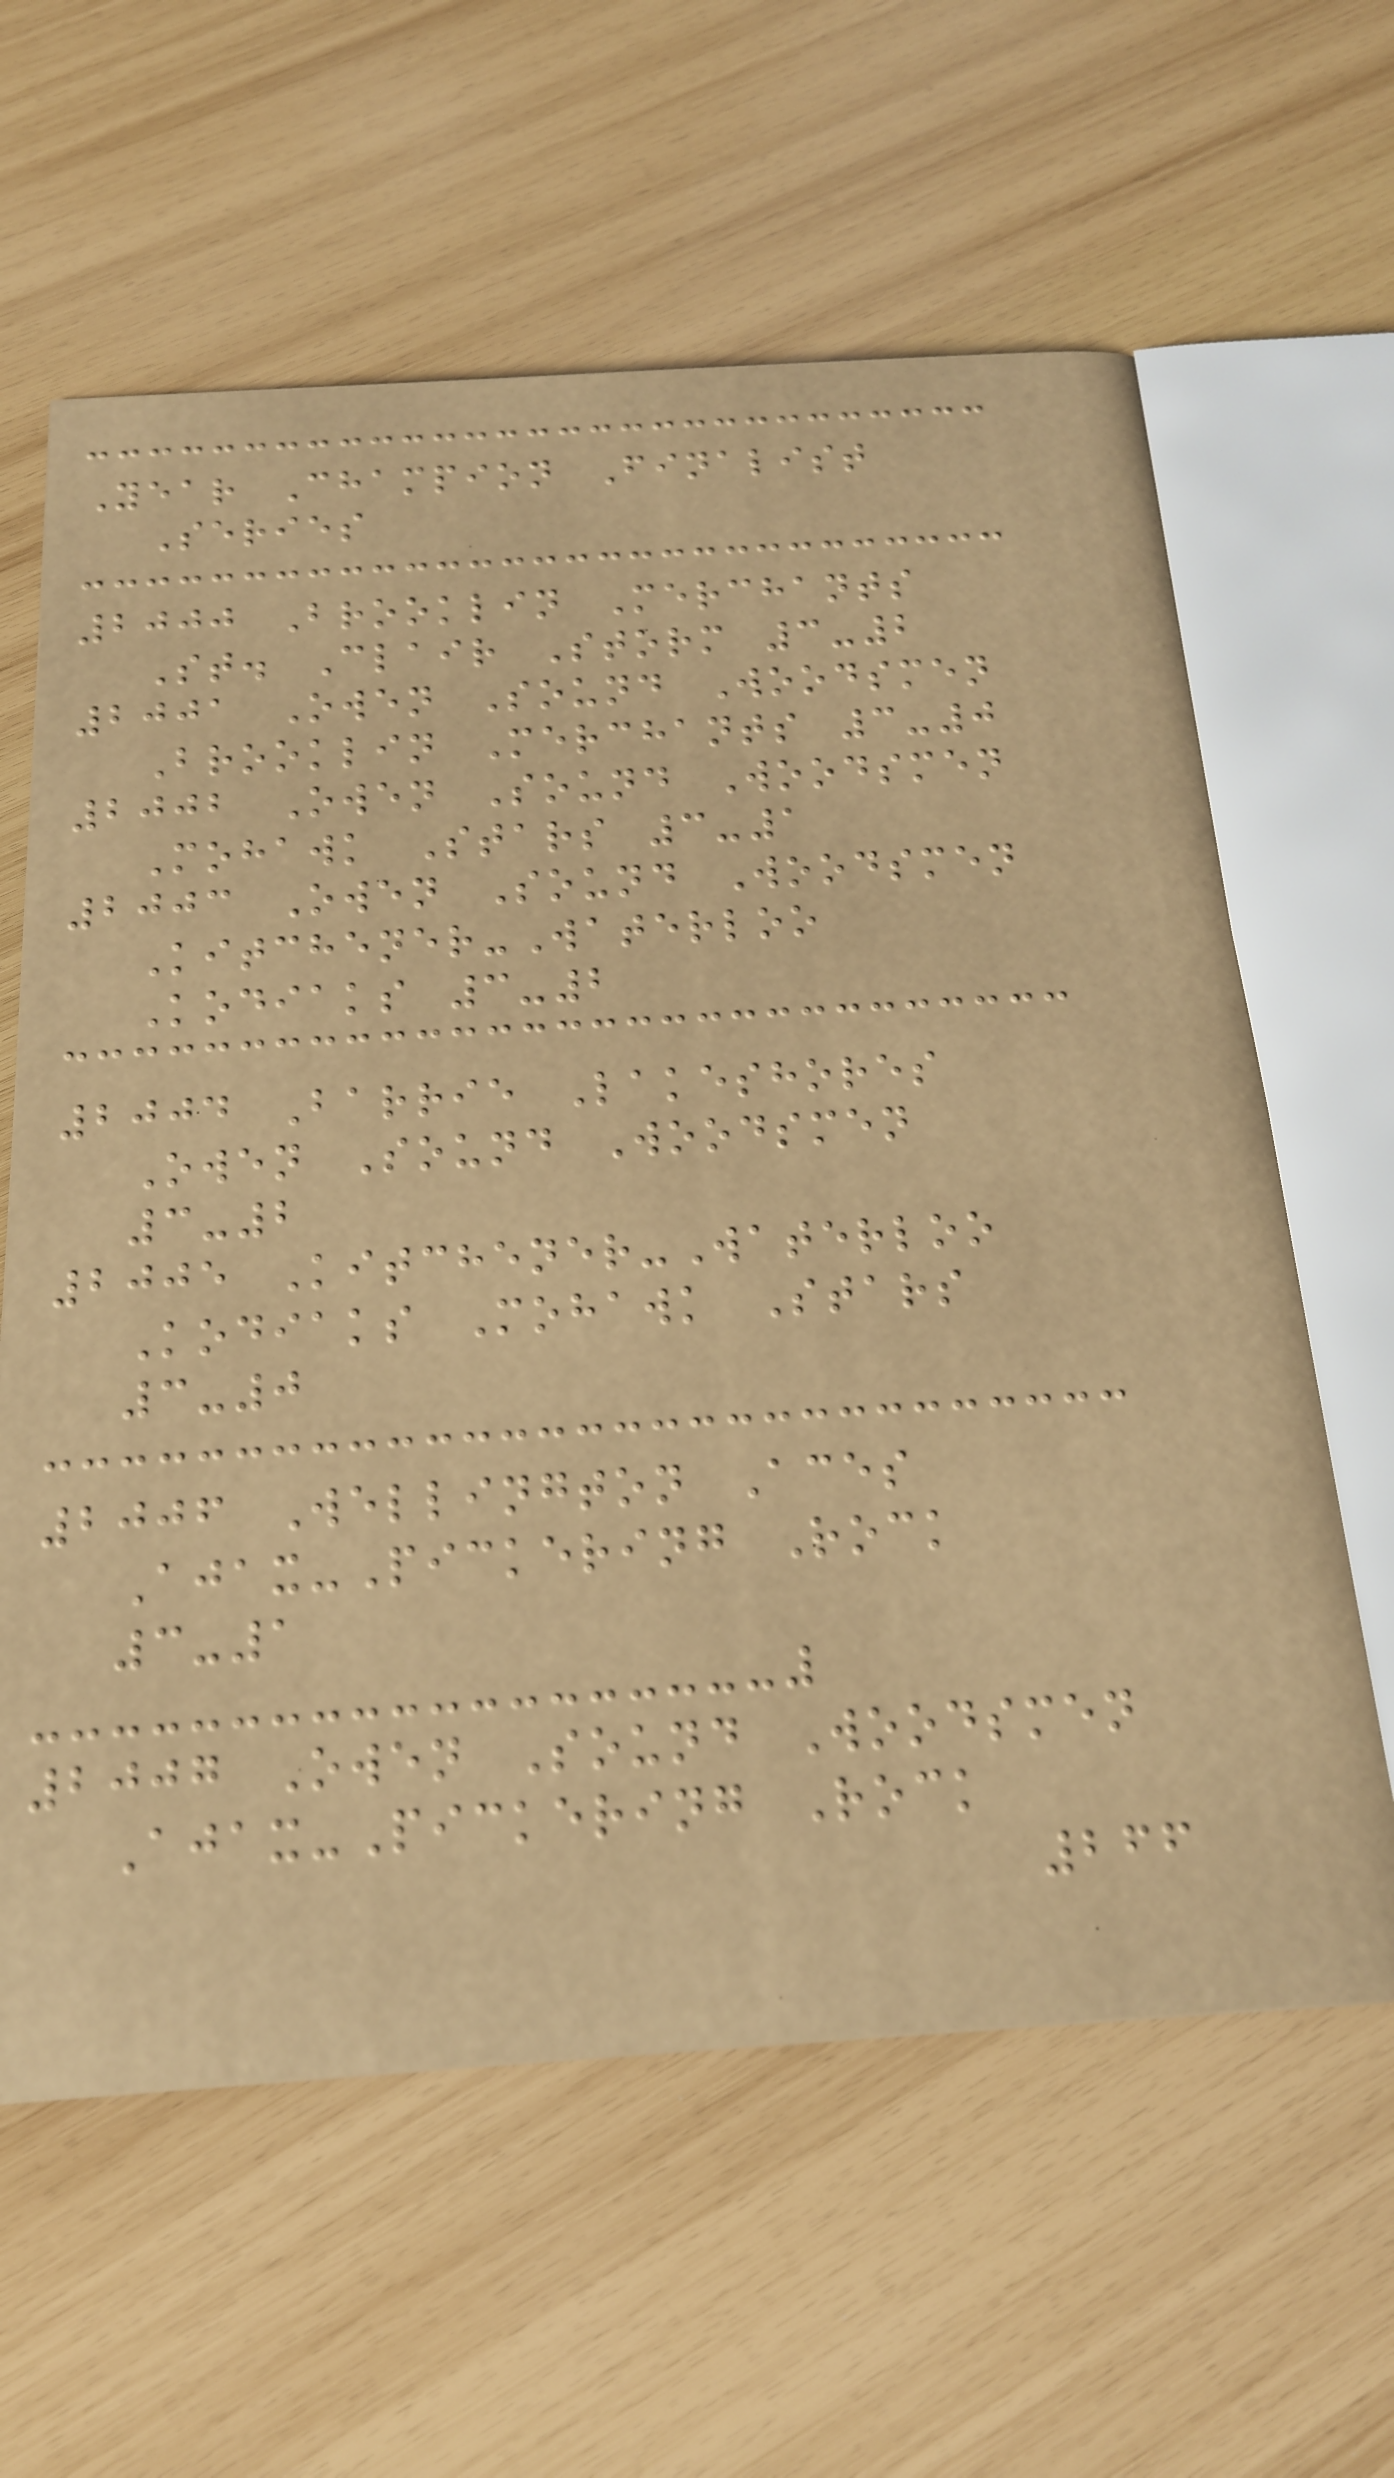Year Champion Finalist
Series
2000 Brooklin Merchants
St. Clair Storm 3-2
2001 Owen Sound Woodsmen
Brooklin Merchants 3-0
2002 Owen Sound Woodsmen
Mohawk Stars 3-1
2003 Owen Sound Woodsmen
Kitchener-Waterloo
Kodiaks 3-2
2004 Barrie Lakeshores
Owen Sound Woodsmen
3-2
2005 Kitchener-Waterloo
Kodiaks Mohawk Stars
3-0
2006 Wellington Aces
Ajax-Pickering Rock
3-1
2007 Owen Sound Woodsmen
Ajax-Pickering Rock
266
